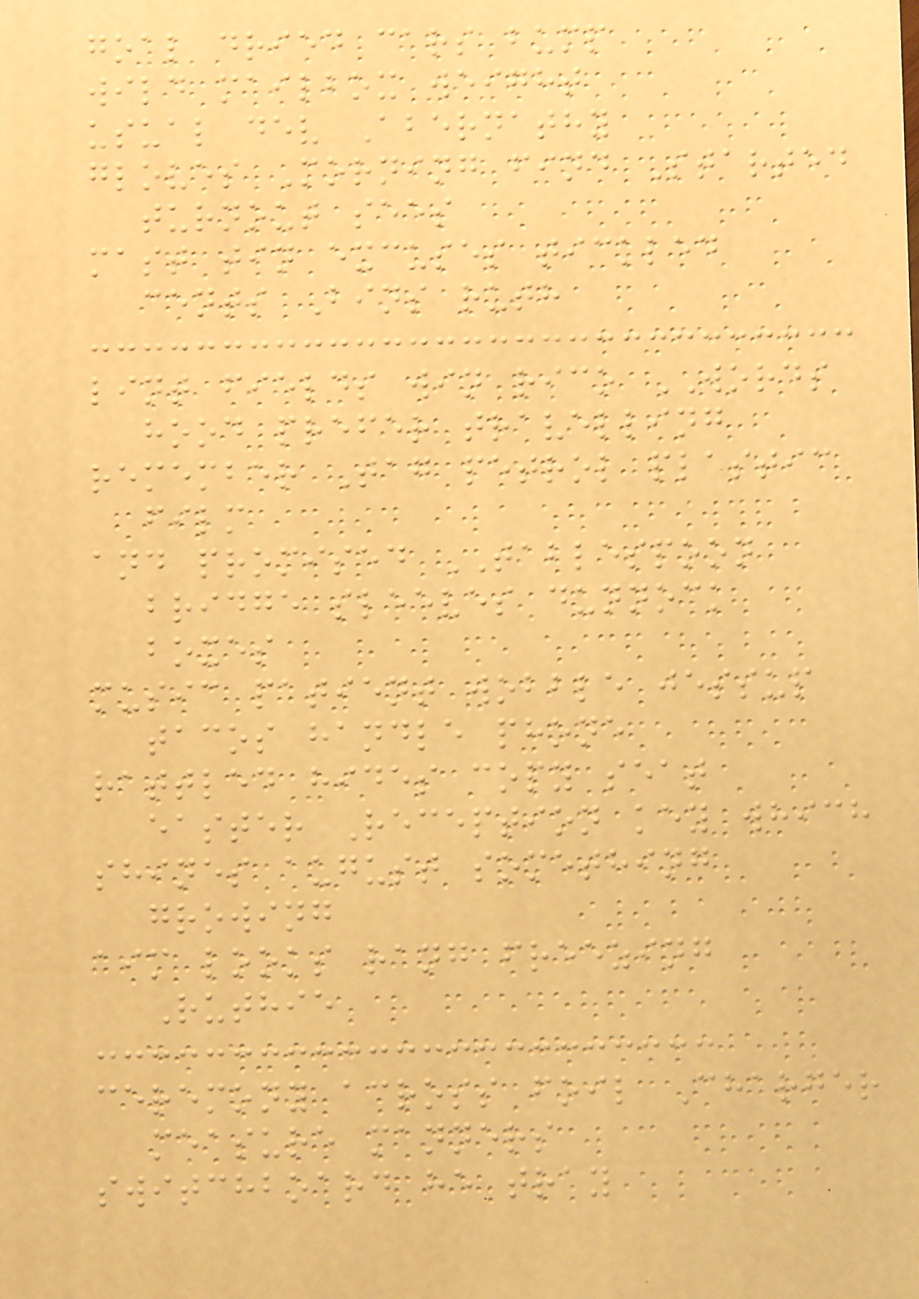goal dried cars bump
wild mailbox weight
usual dev Abernathy
gloves Morning find Started
turnout sees
mast tin excuses tickled
cents Bins ruth
lint fields win rico WORDS
hood prefer travelling
remember Tag petrol plastic
film
and promised TABLESPOON
bridge sleeves dunnock
boxes
music patient wobble jessup
tacos handle phone
rattled hides copy seat
easter Reception key which
shines august something
growing
aim looks rang freezing
Ruthie
ceremony across foil Charger
measure manners
switchboard he tray
